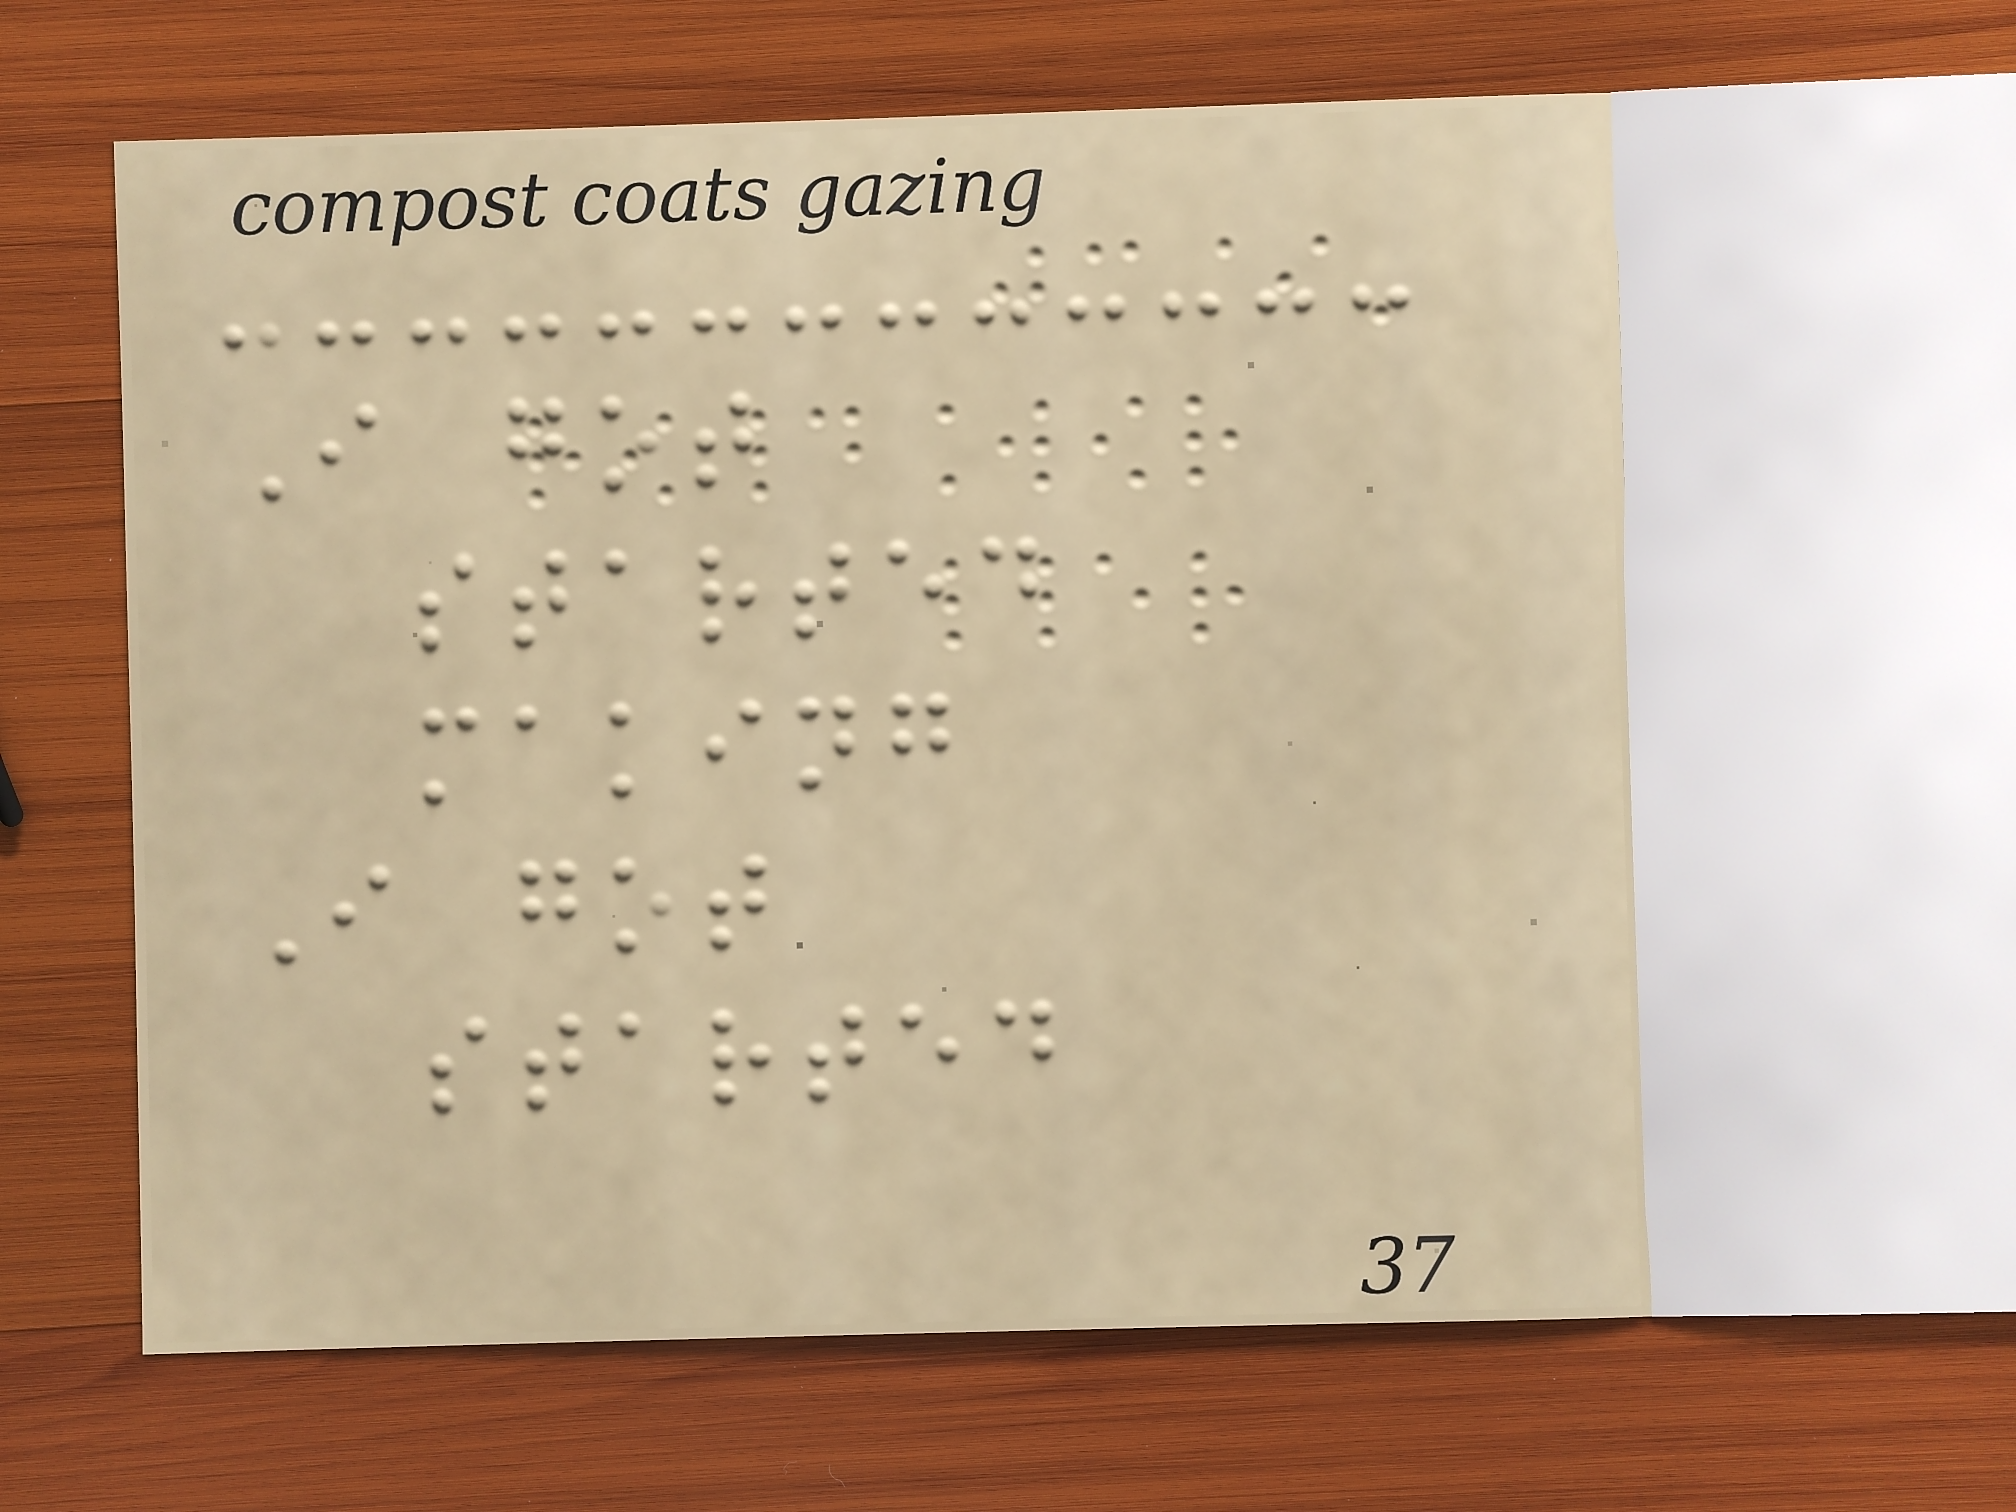I got
started
making
I got
started
